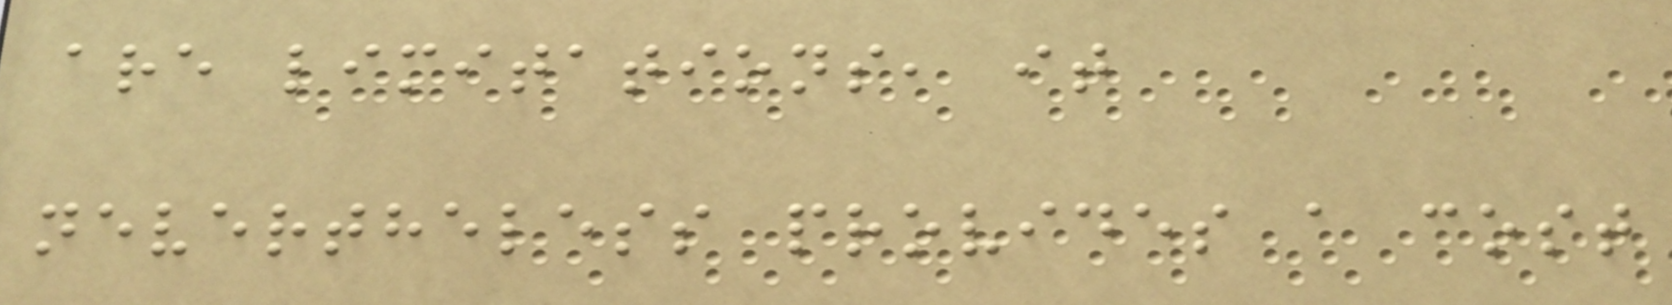are limitations, it
nevertheless provides a cost
